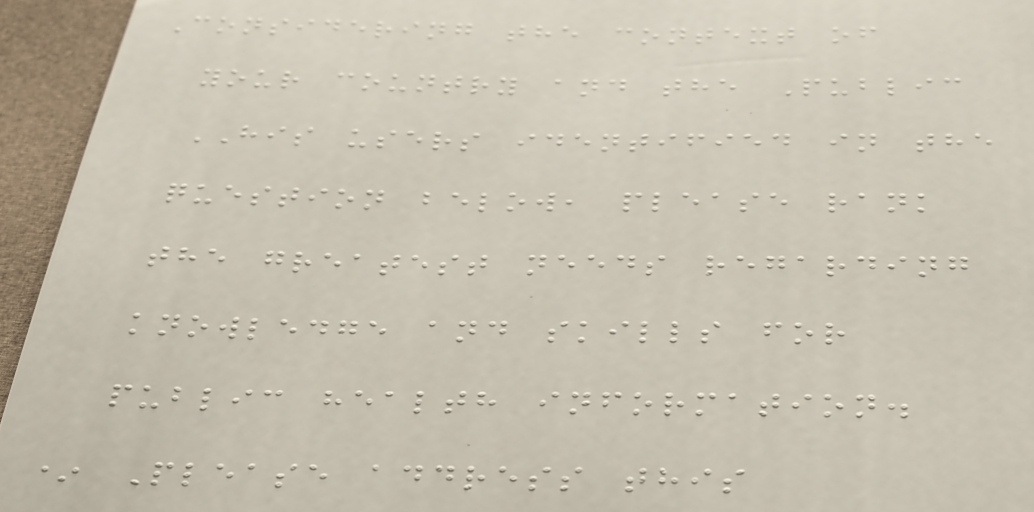Considering the context of
your country and the Public
HIS users identified in the
question below, please rank
the greatest needs regarding
knowledge and skills for
public health information.
* Please address this
